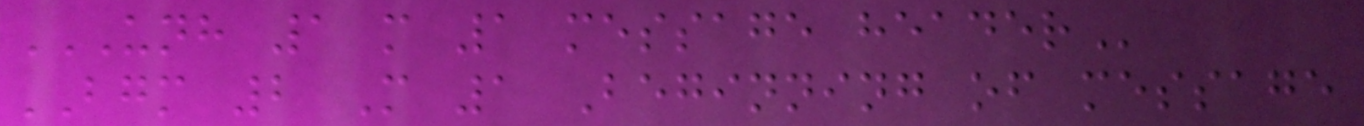UNH 1 M 1 MESSAGE HEADER
BGM 2 M 1 Beginning of message
